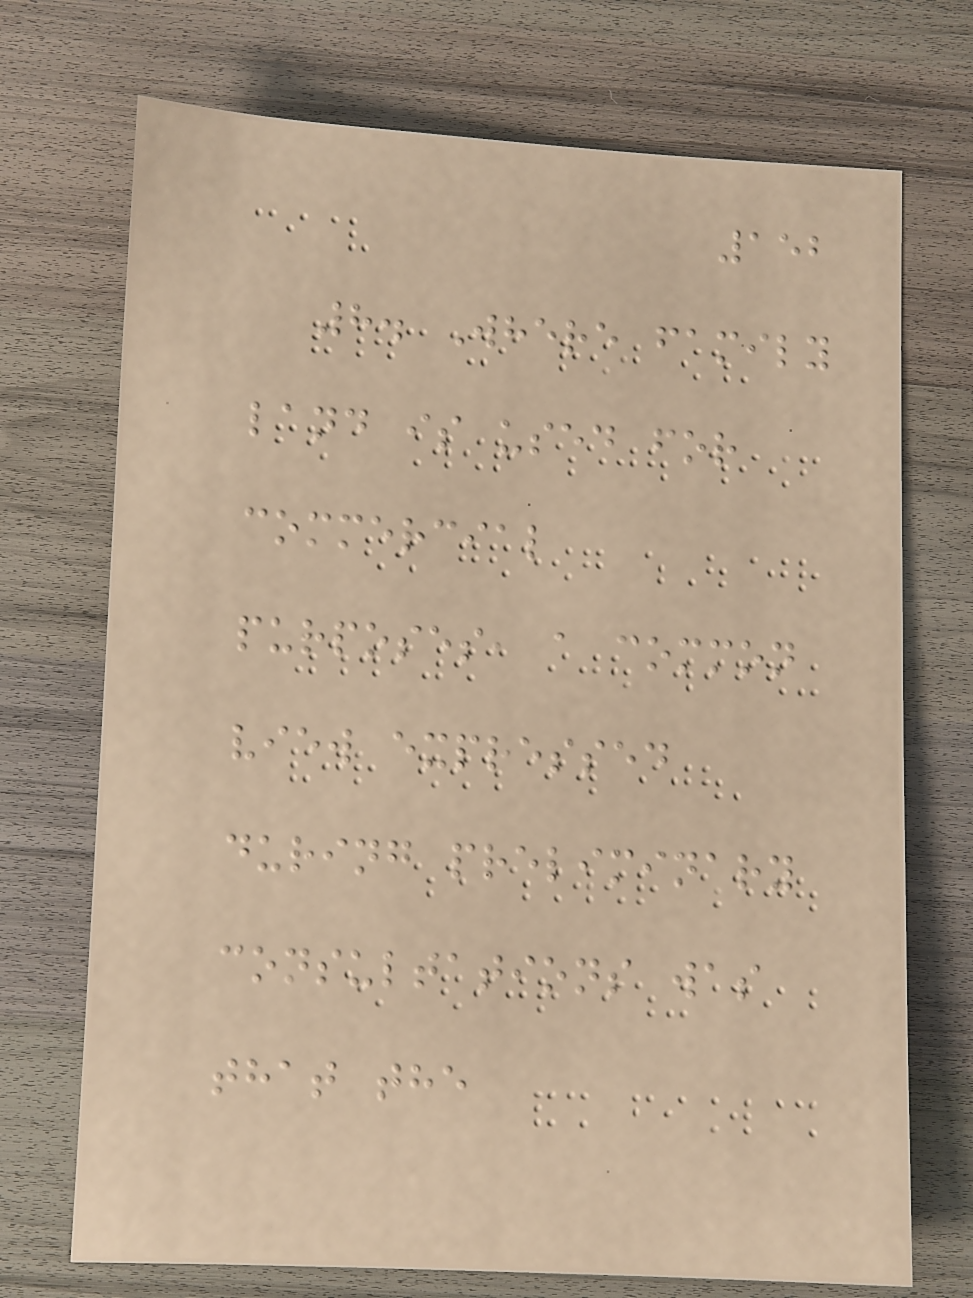152
8. Where family
land is used for
commercial
purposes, a common
view expressed
during preliminary
consultations was
that the
